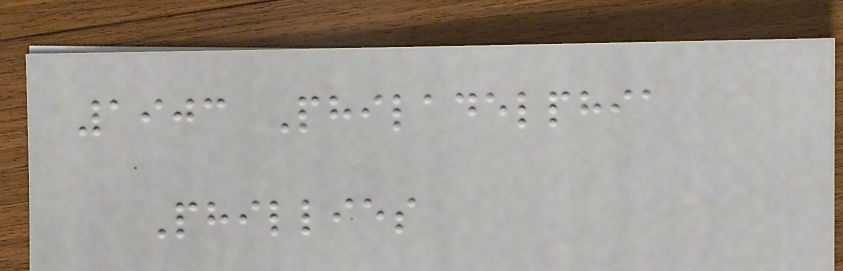1903 Philadelphia
Phillies
